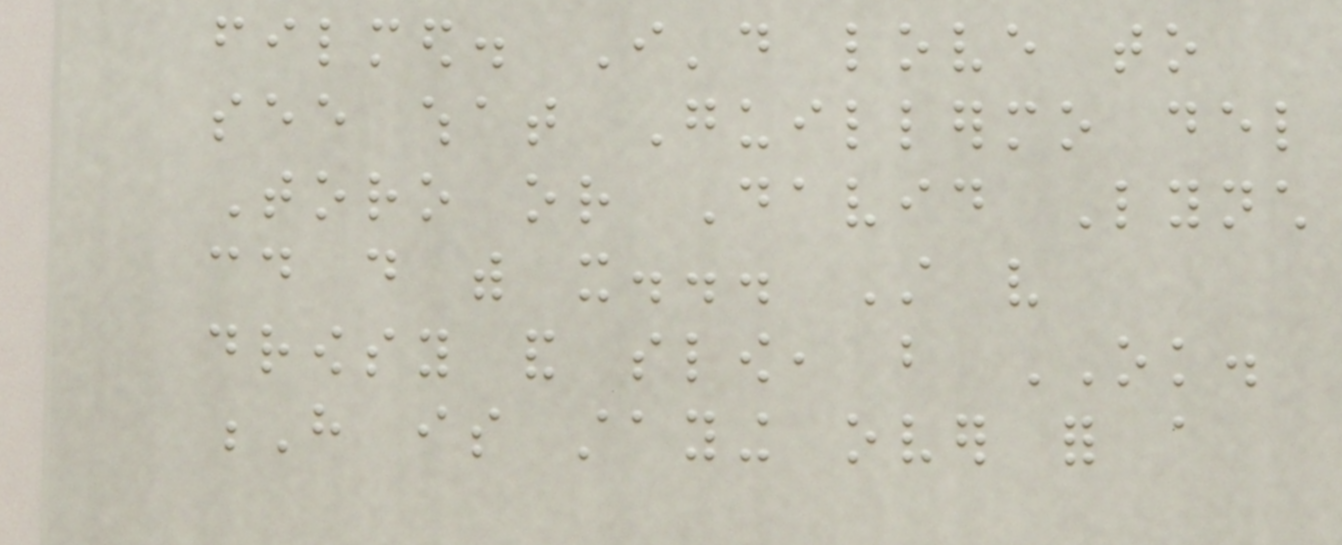filmed. I'd love to
see what Guillermo del
Toro or David Lynch
could do with it... Still very
drowsy and slow, but OK.
H is staying over for a
